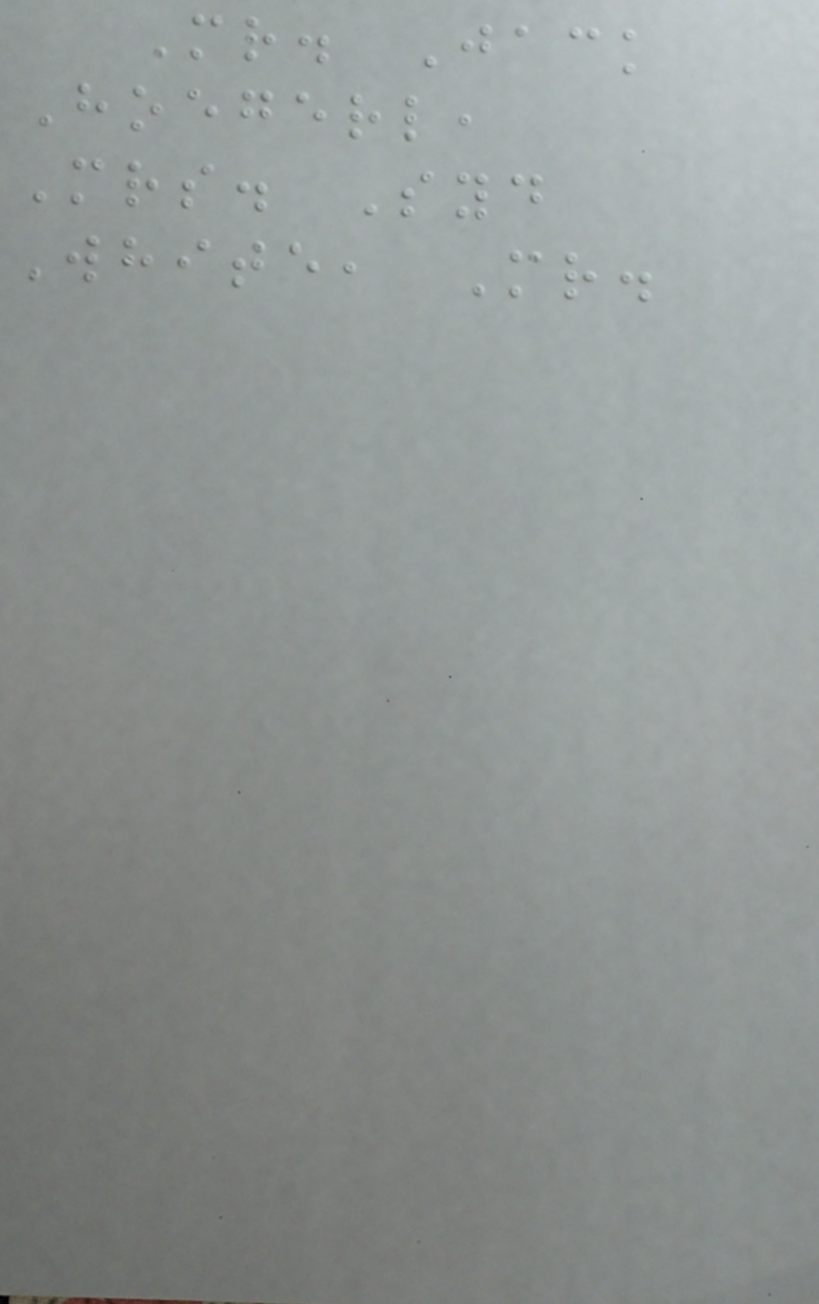Mr. Jack
Hoegerl,
Mrs. Syd
White, Mr.
